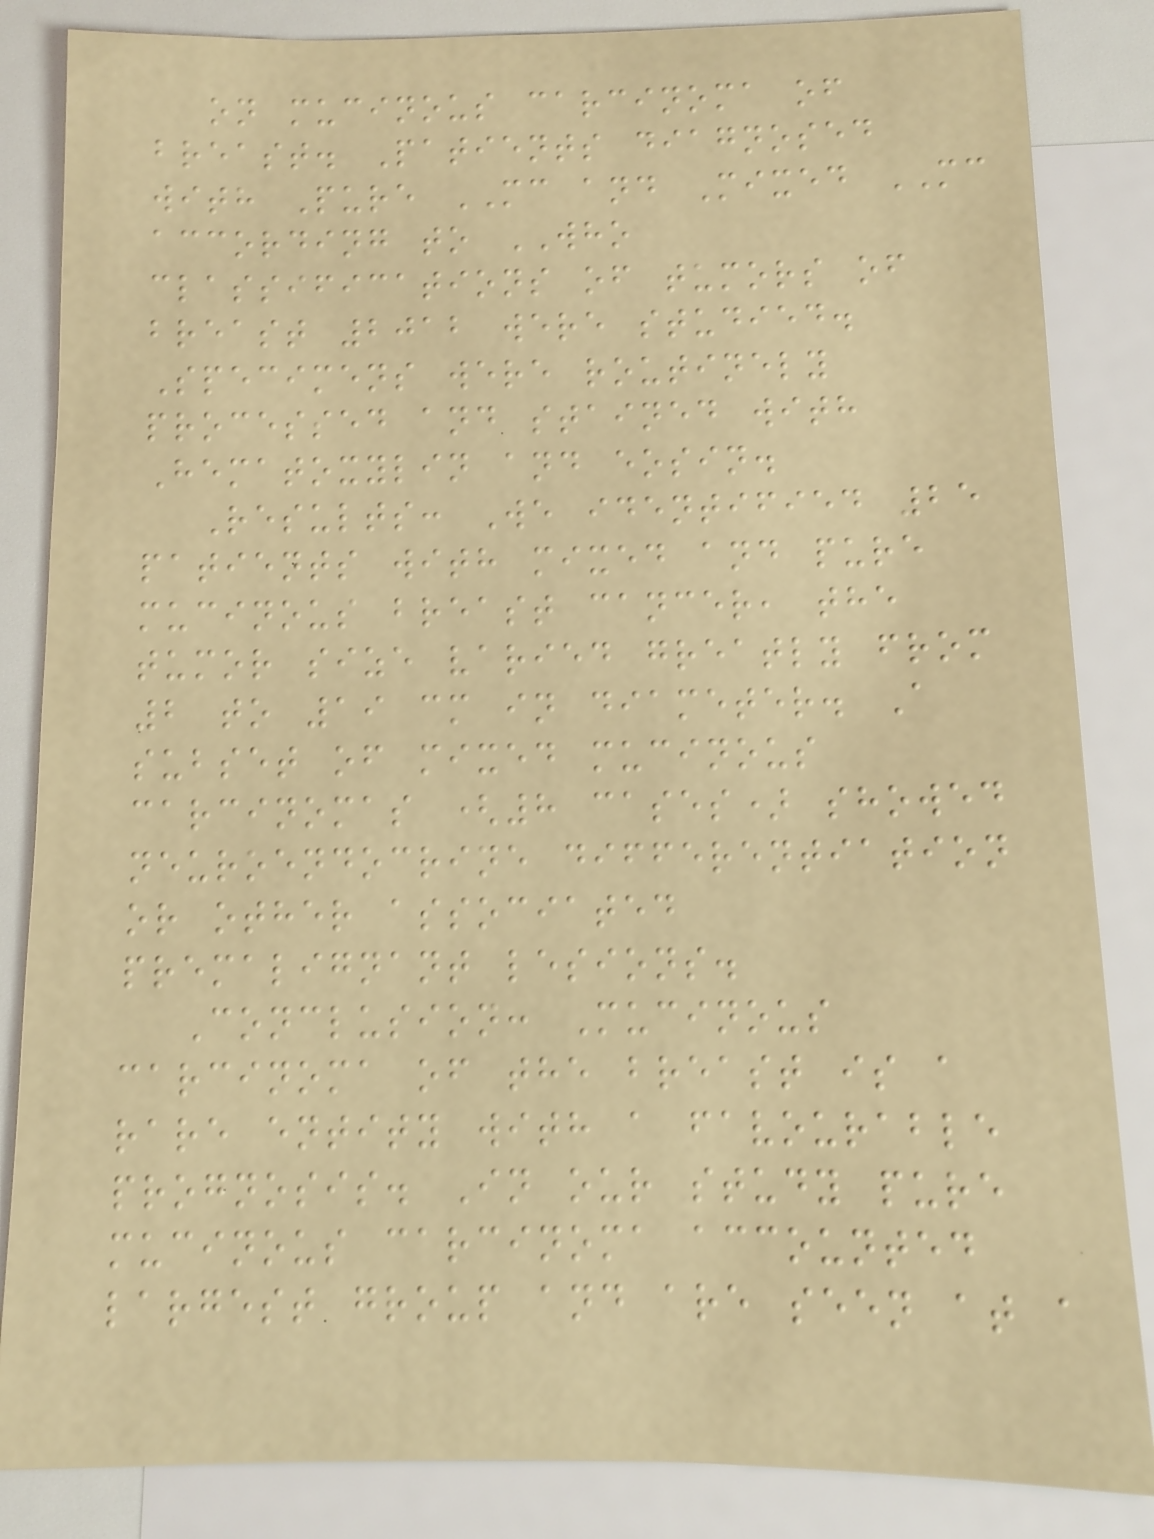on mucinous carcinoma of
breast. Patients diagnosed
with Pure MC and Mixed MC
according to WHO
classifications of tumors of
breast 2012 were studied.
Specimens were routinely
processed and stained with
Hematoxylin and eosin.
Results: We identified 25
patients with mixed and pure
mucinous breast cancer, the
tumor size varied greatly from
2 to 19 cm in diameter. A
subset of mixed mucinous
carcinomas (8 cases) showed
neuroendocrine differentiation
or other associated
premalignant lesions.
Conclusion: Mucinous
carcinoma of the breast is a
rare entity with a favourable
prognosis. In our study pure
mucinous carcinoma accounted
largest group and are seen at a
